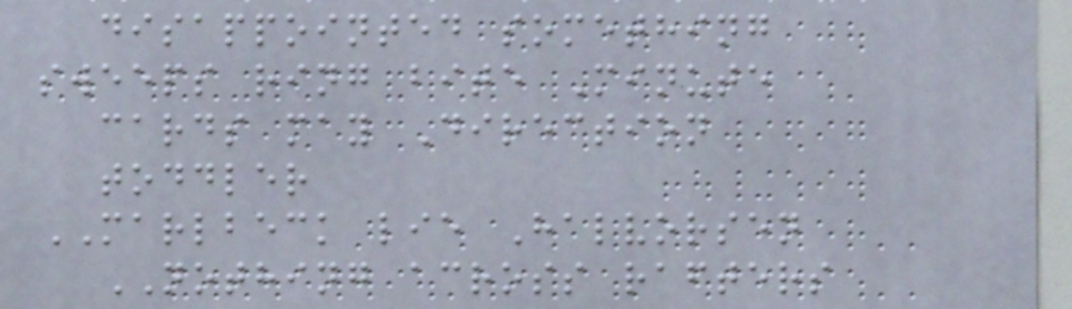disappointed something
sweeps ring bite Minute
cards may Direction
toddler
MARLBECK lie Halvorsen
NOTHING across rafters
